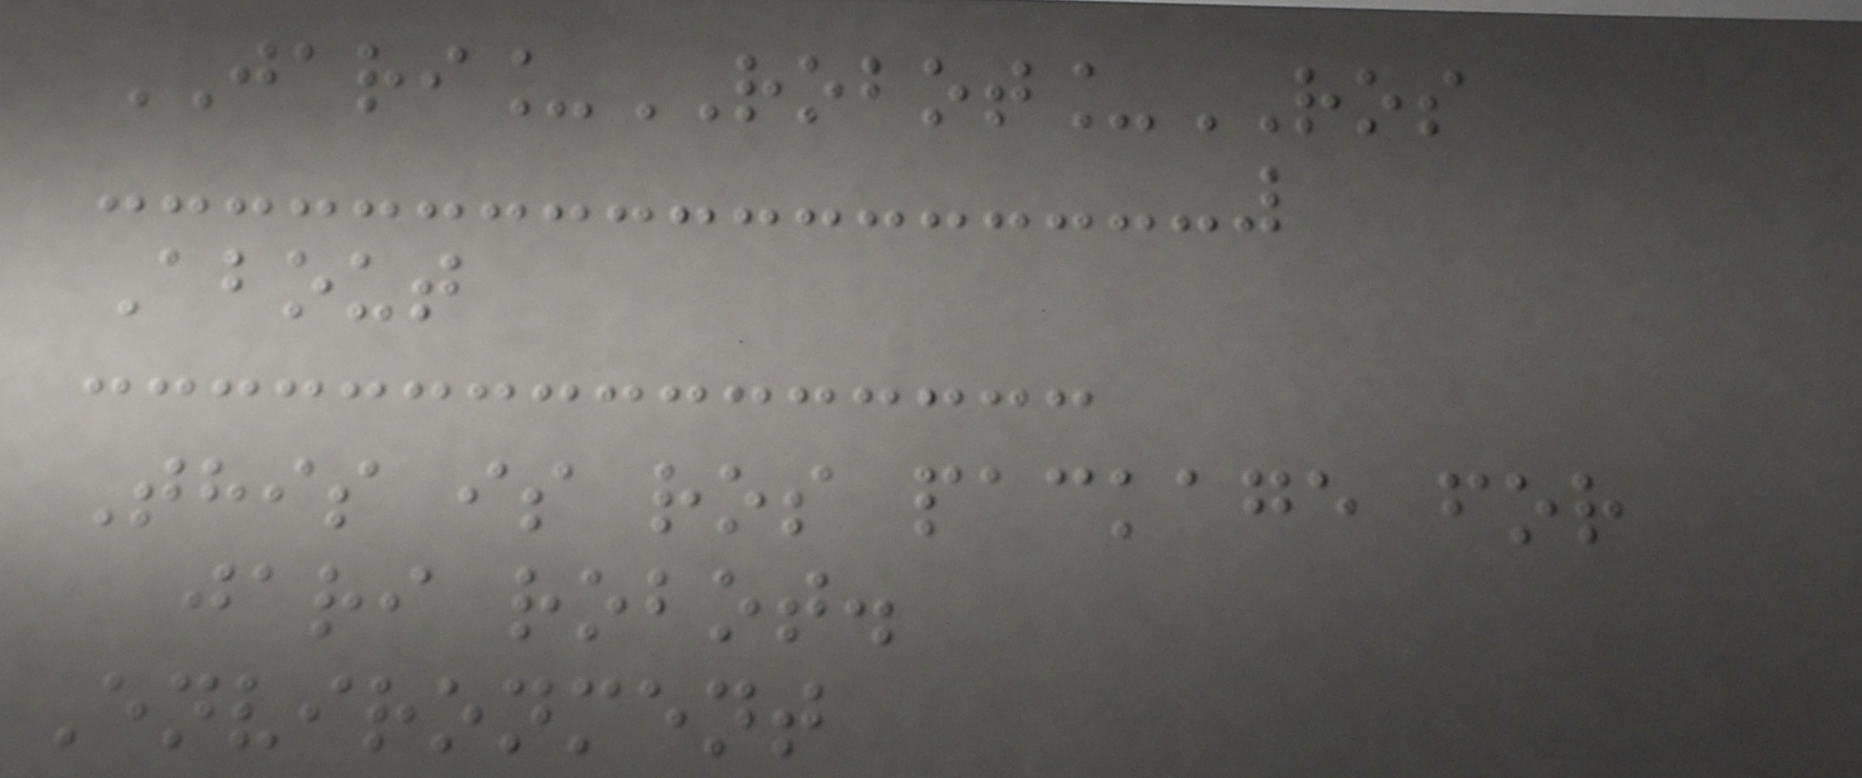JARI_ROBOT_ROS
About
This is ros package for
jari robot.
Environment
